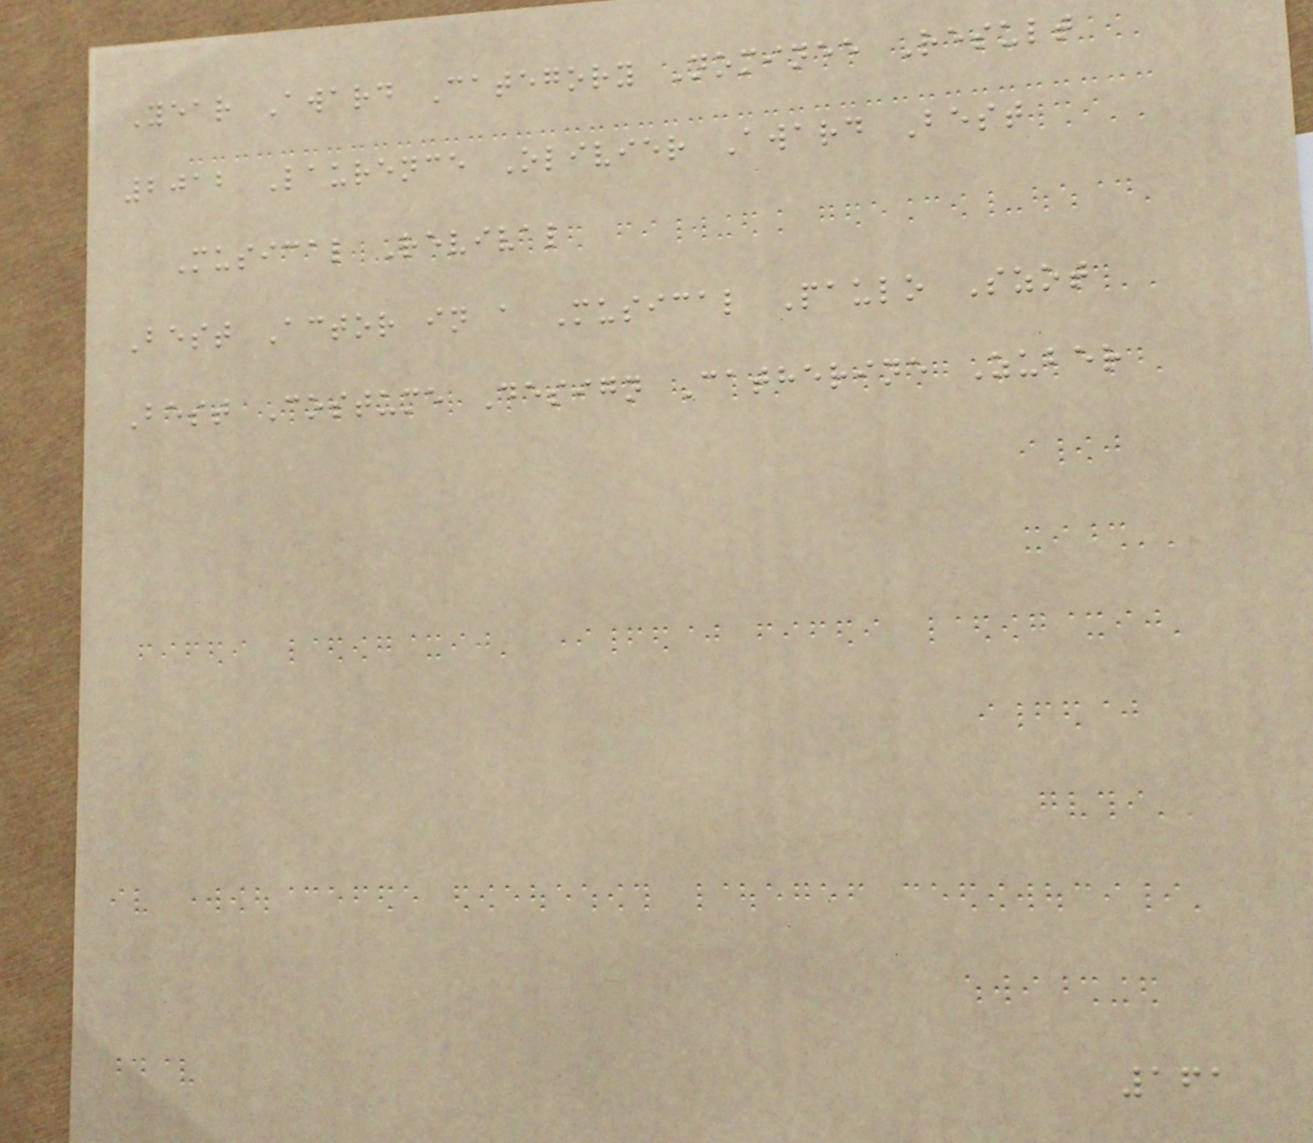Year Award Category Nominee Result
2012 Laurence Olivier Award Best
Musical Revival
Best Actor in a Musical Paulo Szot
Best Costume Design Catherine Zuber
161
